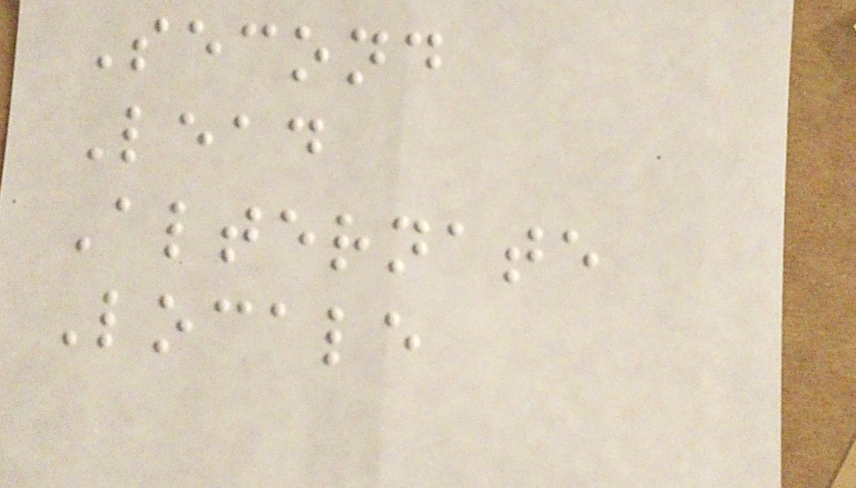Second
Lead
Alternate
Locale
